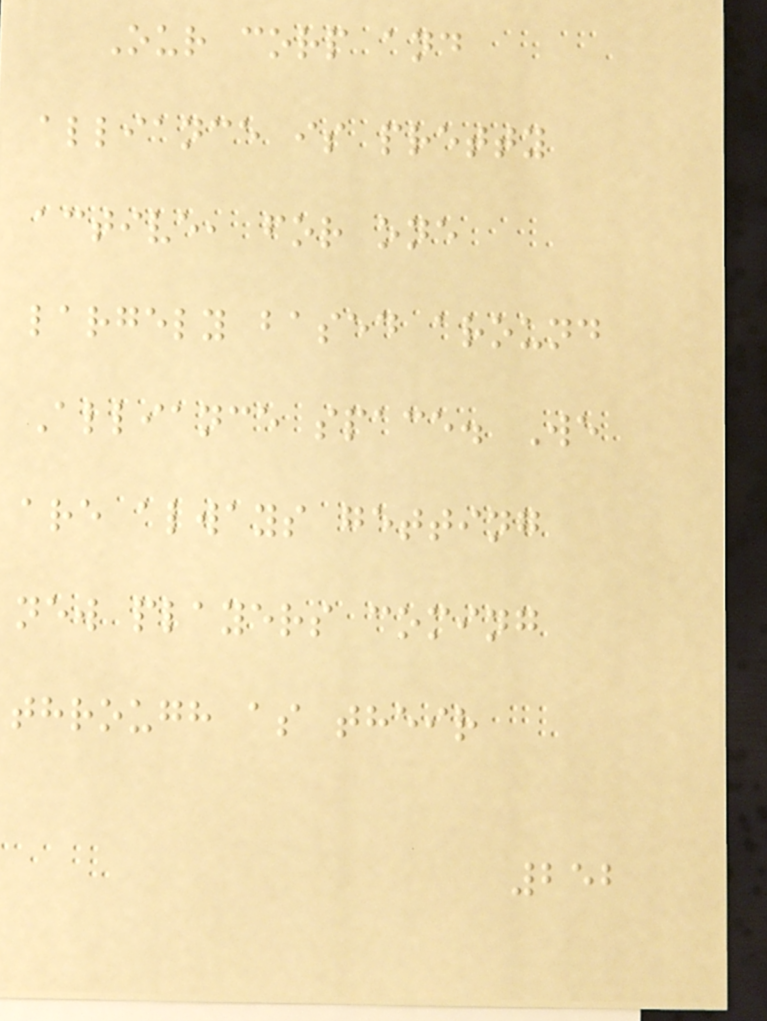Our corp and
alliance is pretty
active, for one
largely based around
Alliance space. We
are always getting
new players coming
through as their
252
